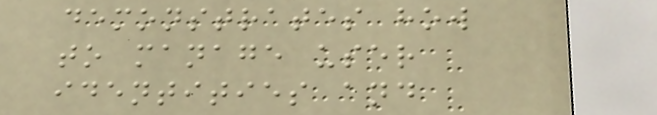demonstrates how
to manage user
identities and
